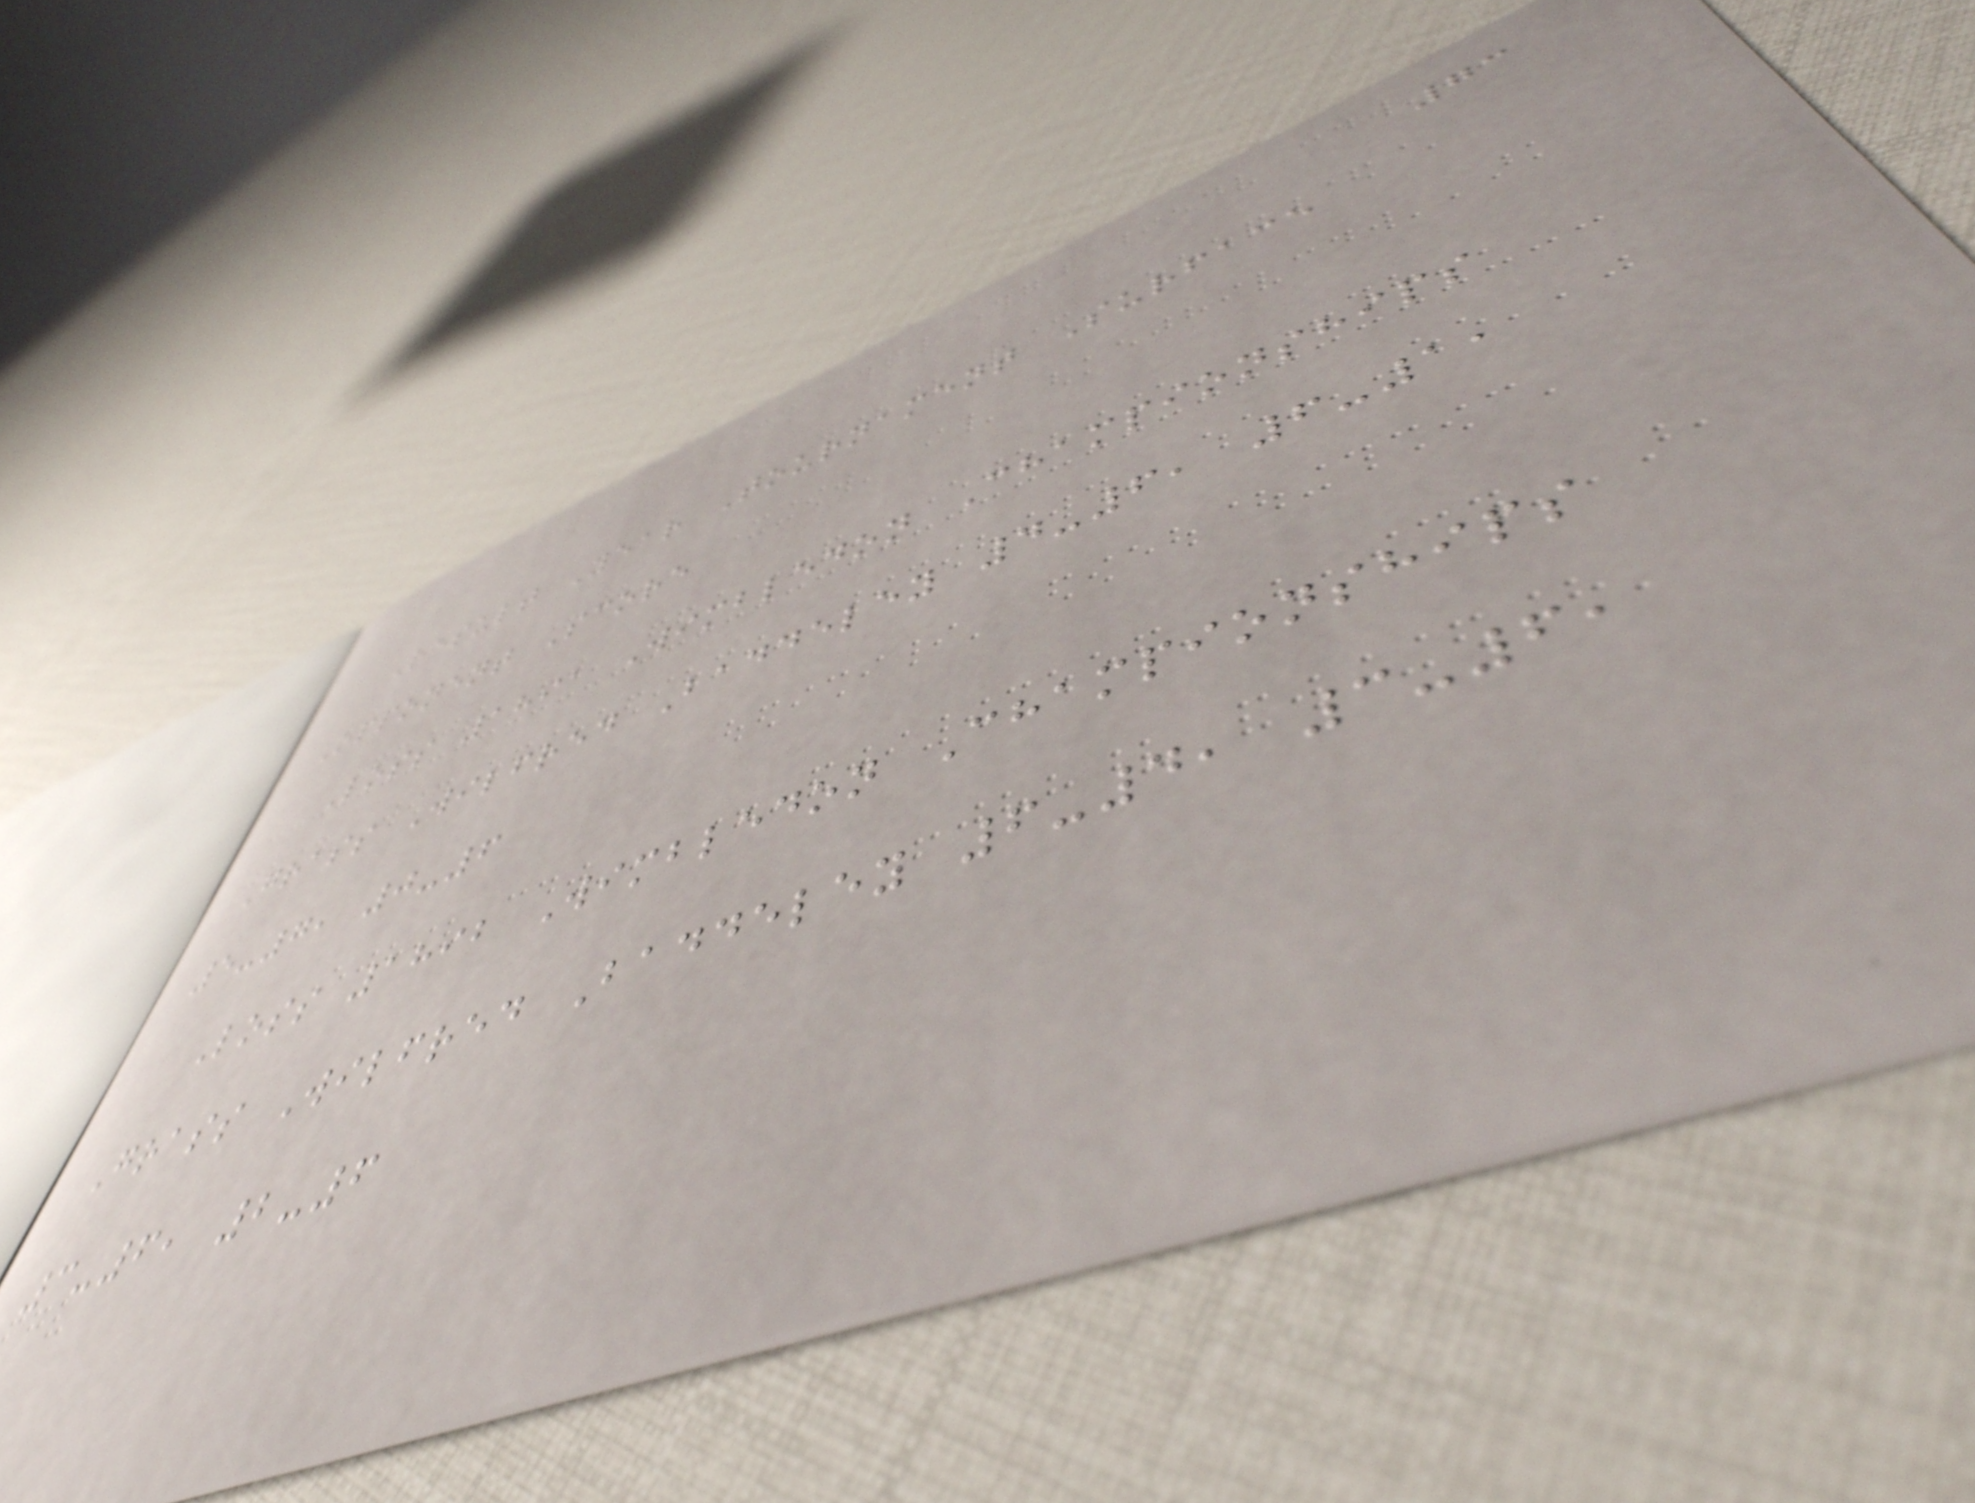73
Result Year Tournament Surface
Opponent Score
Loss 1891 Wimbledon Championships
Grass Wilfred Baddeley 4-6, 6-1,
5-7, 0-6
Loss 1892 Wimbledon Championships
Grass Wilfred Baddeley 6-4, 3-6,
3-6, 2-6
